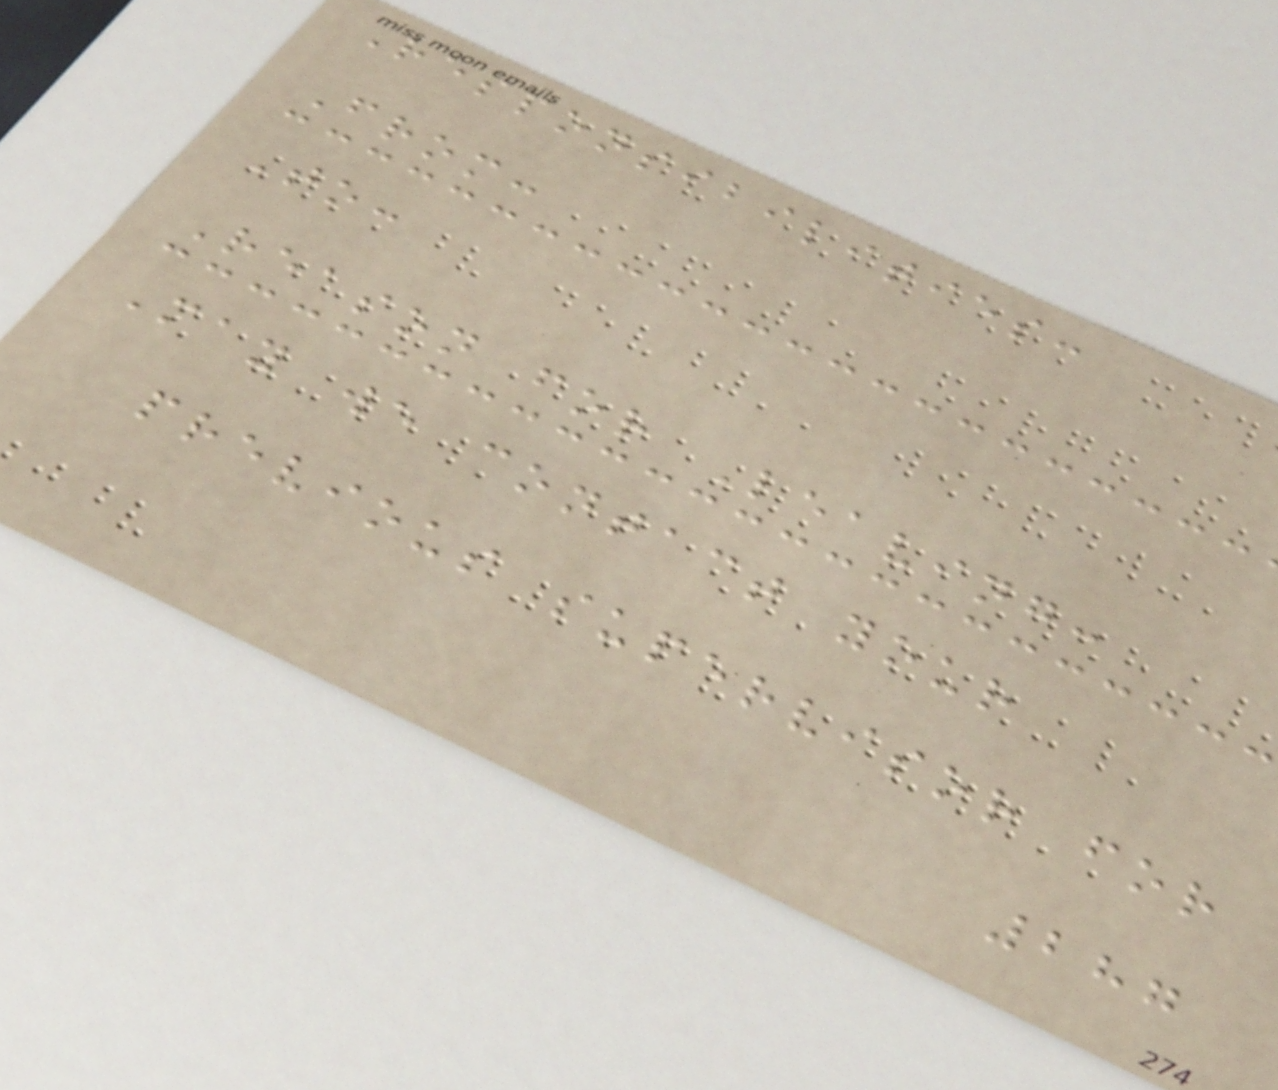Responsibilities:
From:
To:
Reason for Leaving:
May we contact your
previous supervisor for
287
